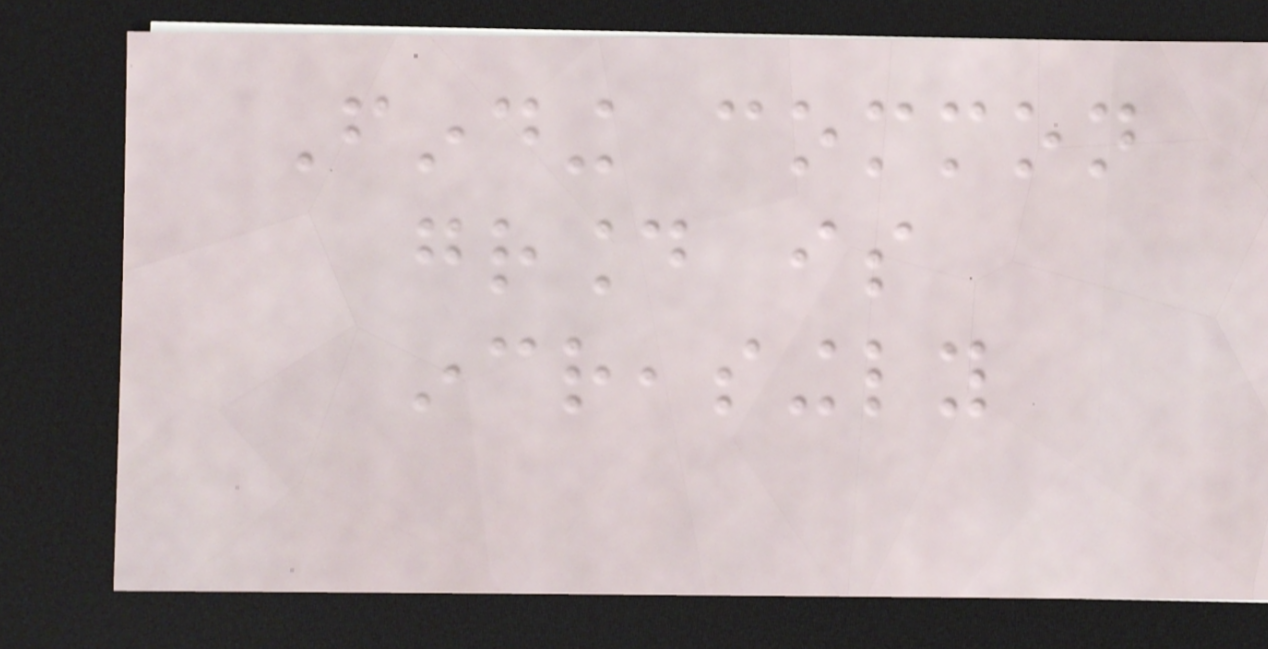Finding common
ground is
increasingly
